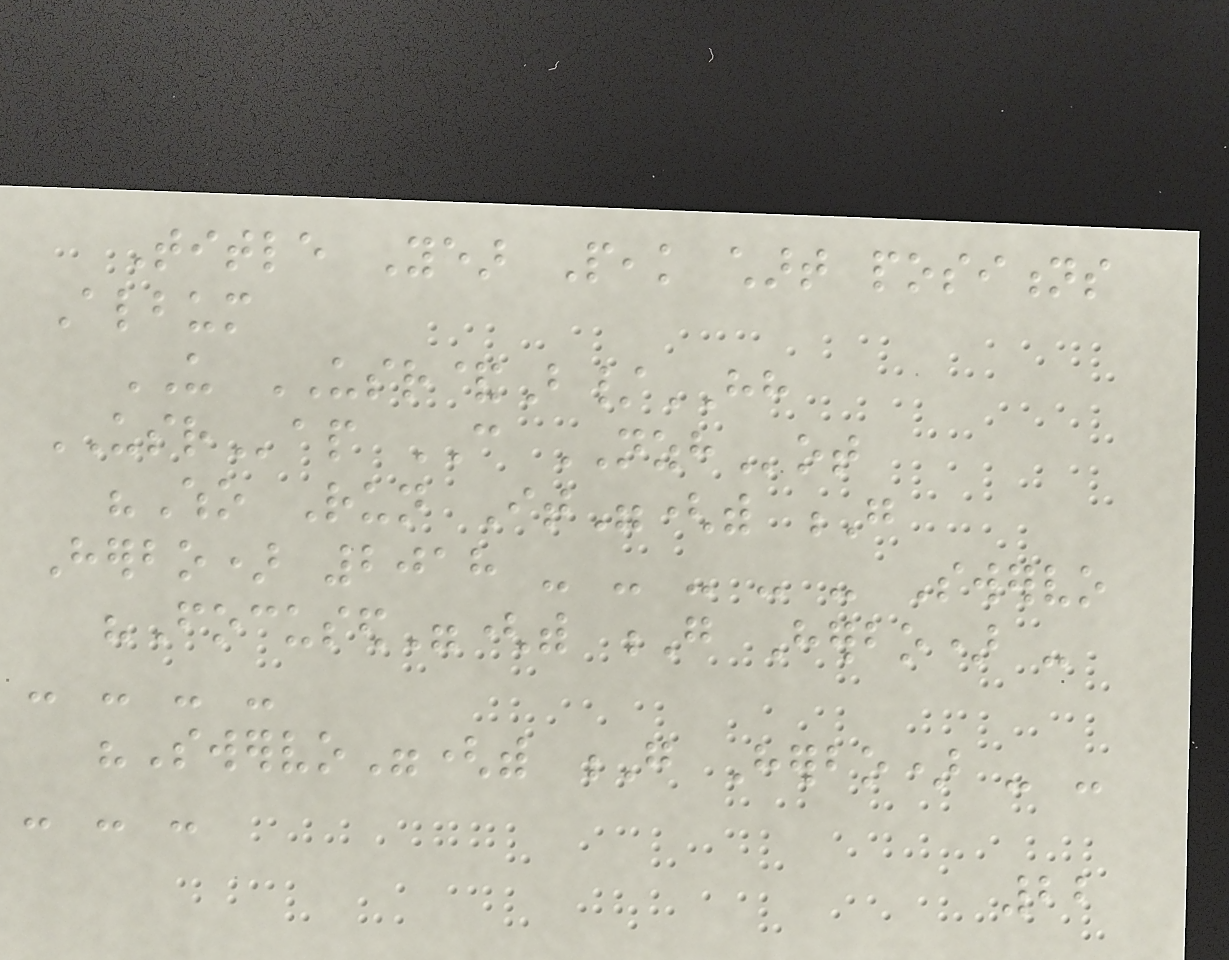Title Year Peak chart positions
Album
US USR&B/HH
USRap CAN NZHot
"Who Run It"(with G
Herbo) 2018 - - - - - Swervo
"Focused"(with G Herbo) -
- - - -
"Swervo"(with G Herbo) - -
- - -
22
